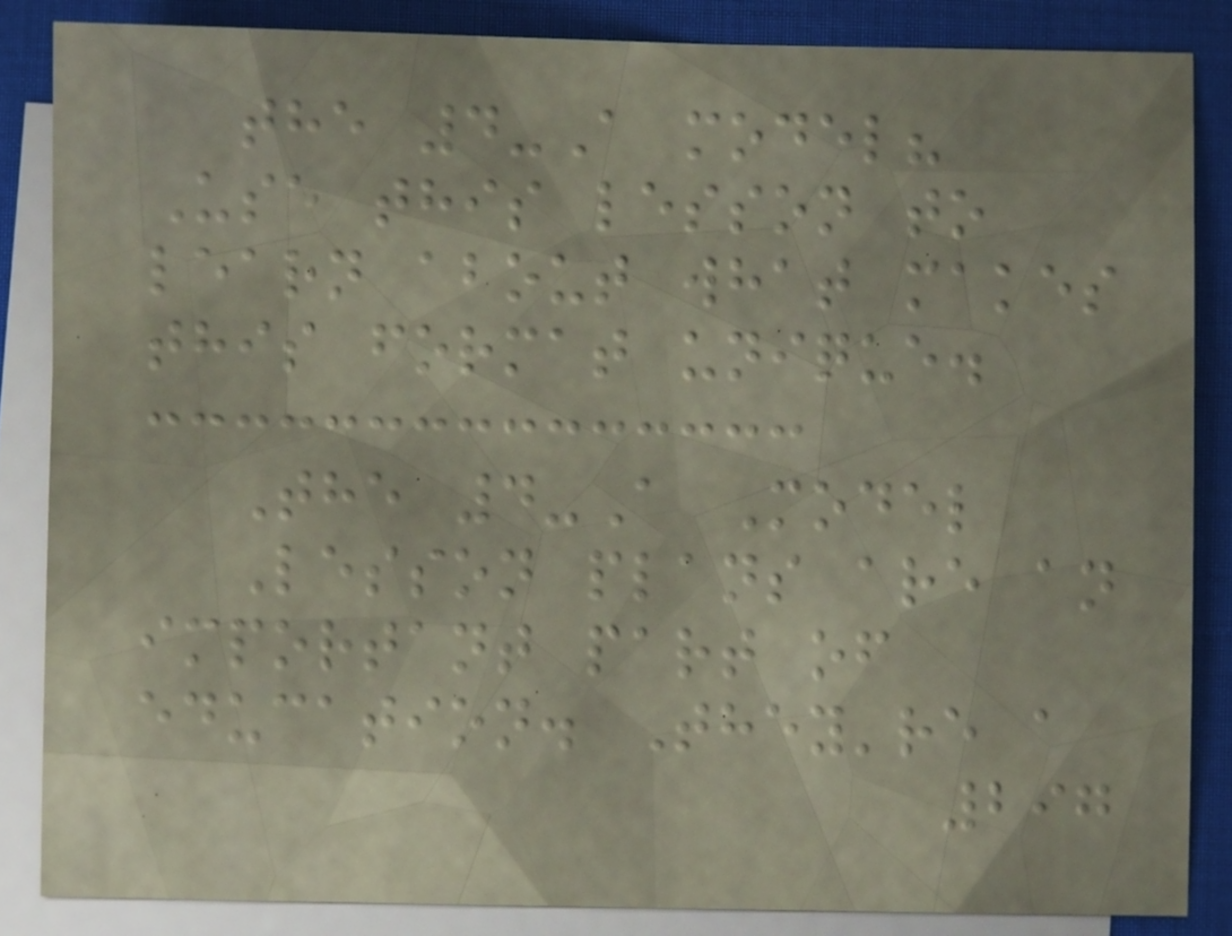the 4-A model?
Use this lesson to
learn about what makes
this format unique.
The 4-A Model
Lesson plans are an
important part of
education. They're a
297
